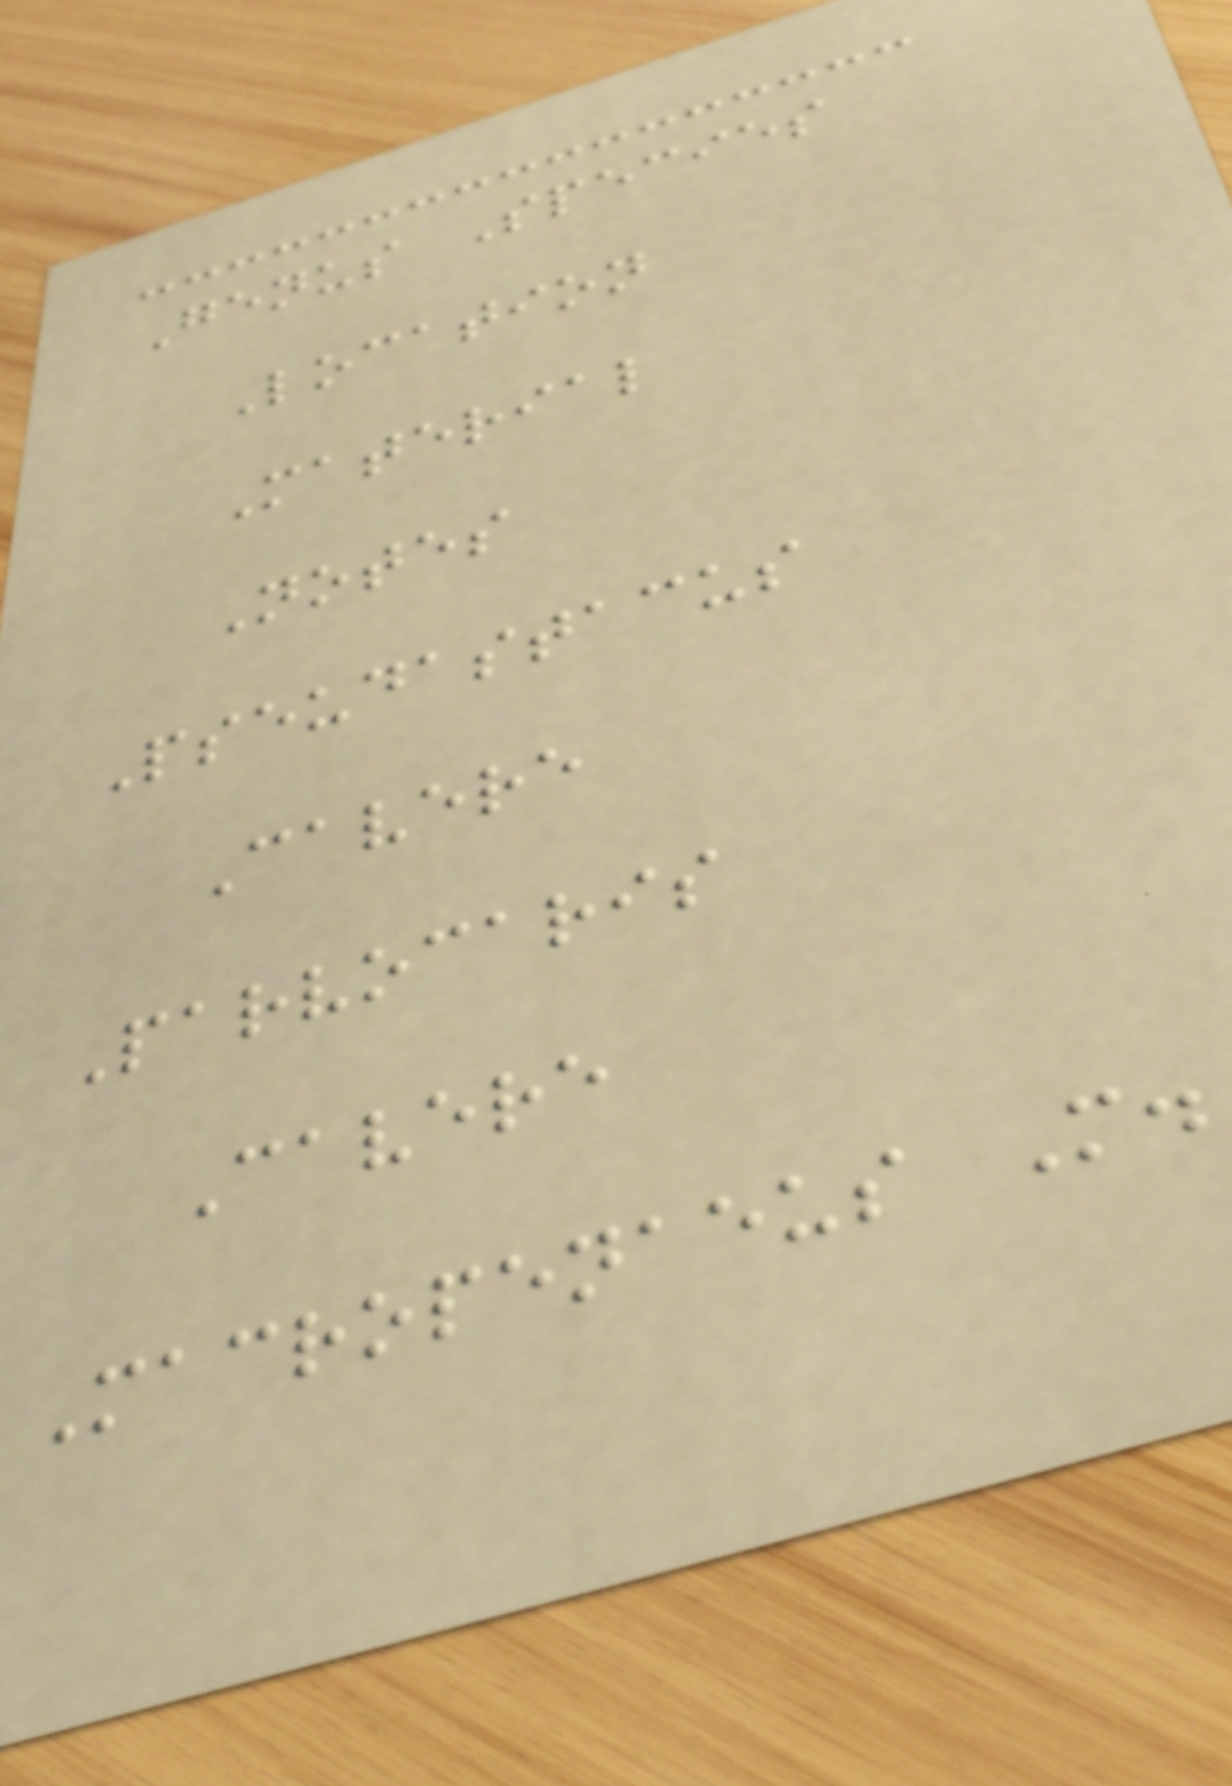Genus Species
Location
Material
Notes
Pseudastacus
Cavere
Parvocaris
Cavere
Macropenaeus M.
